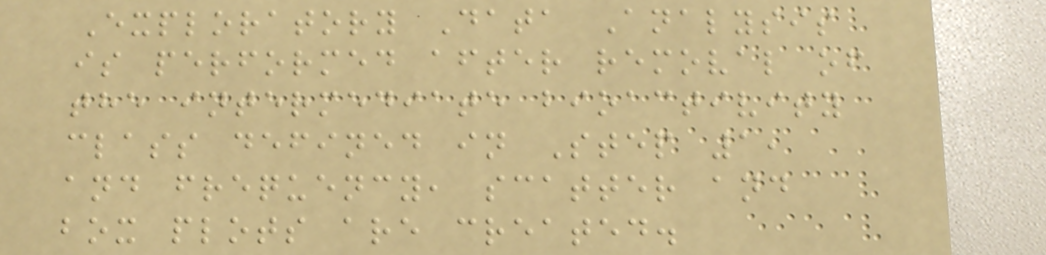Exploratory Data Analysis
is performed after removal of
the intermediate bioactivity
class defined in Step 1,
and frequency, scatter and
box plots are created.
